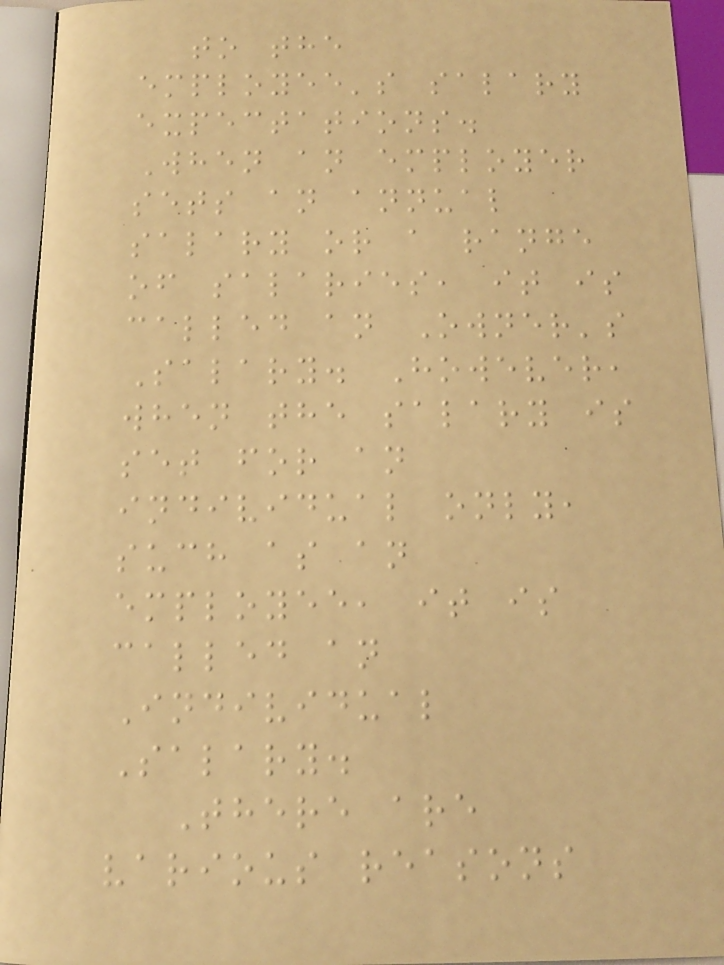to the
employee's salary
expectations.
When an employer
sets an annual
salary or a range
of salaries, it is
called an Owner's
Salary. However,
when the salary is
set for an
individual only,
such as an
employee, it is
called an
Individual
Salary.
There are
various reasons
